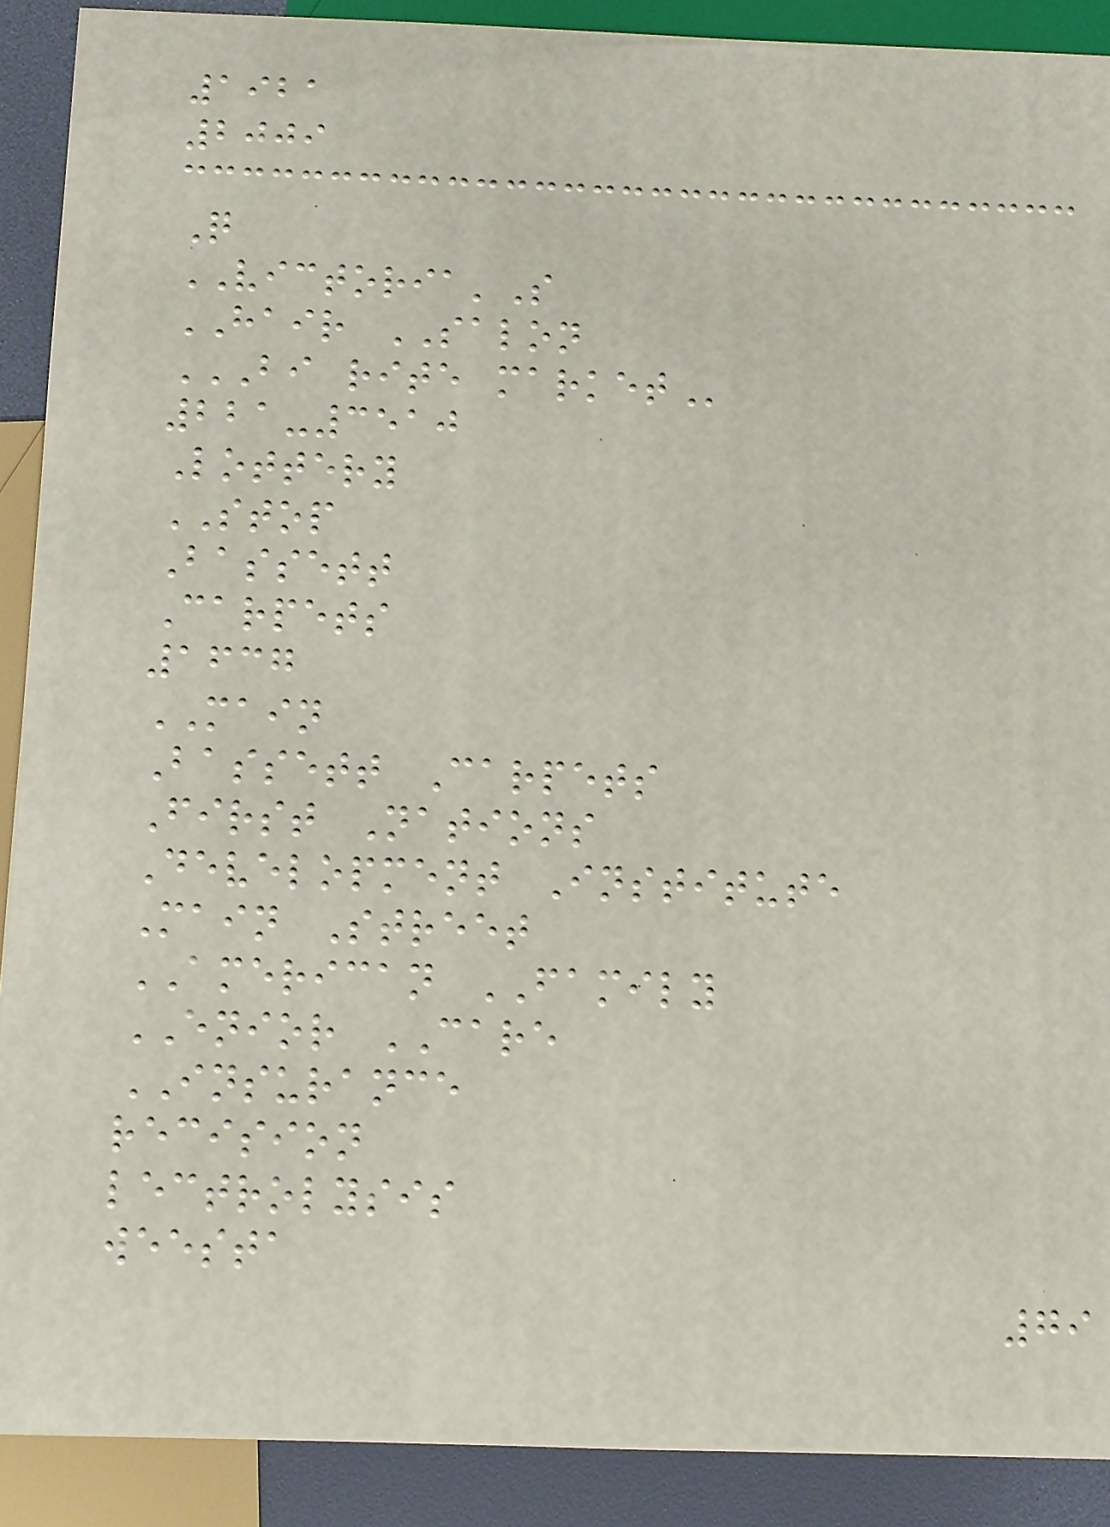1921
2009
Q
VICTORIA'S
HAIR SALON
BI RITE MARKET
221-3510
Lottery
STOP
Bassett
Carpets
1637
MAIN
Bassett Carpets
First Nations
Development Institute
Main Street
AMERICAN FAMILY
ENIOR CARE
INSURANCE
recision
lectrolysis
weesta
79
